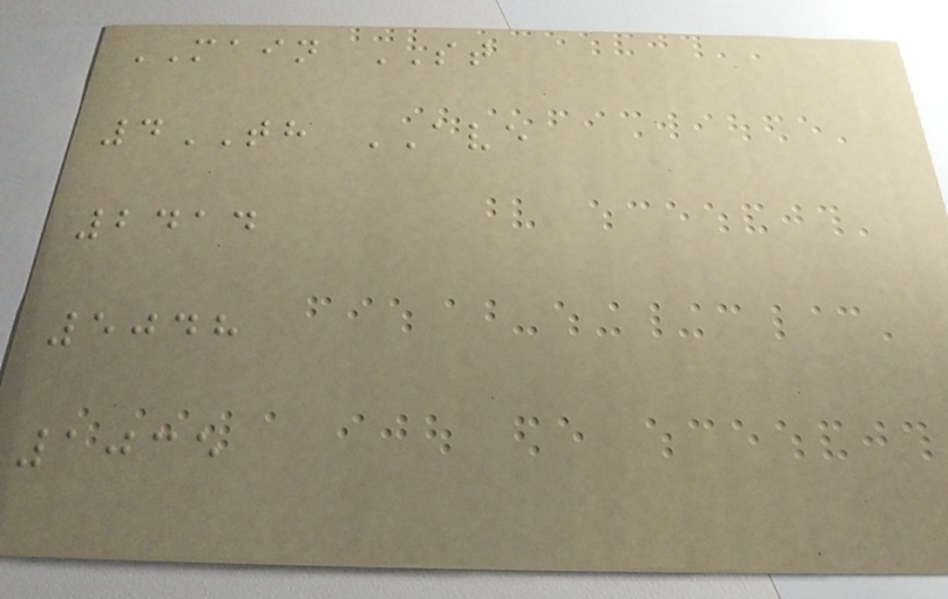MAIN ST
4TH AVE
2414
5048
1035
